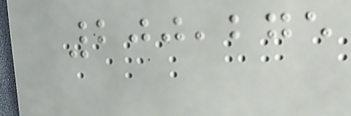200,275
